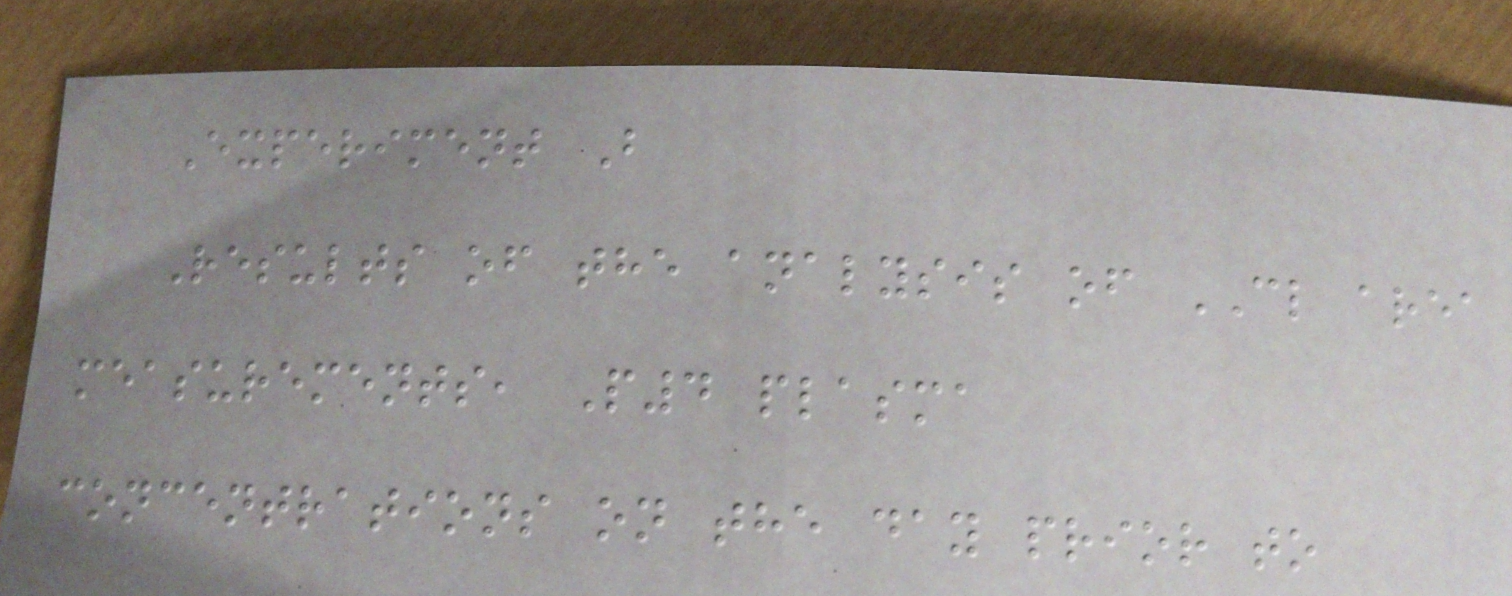Experiment B
Results of the analysis of CL area
measurements, P4 plasma
concentrations on the day prior to
